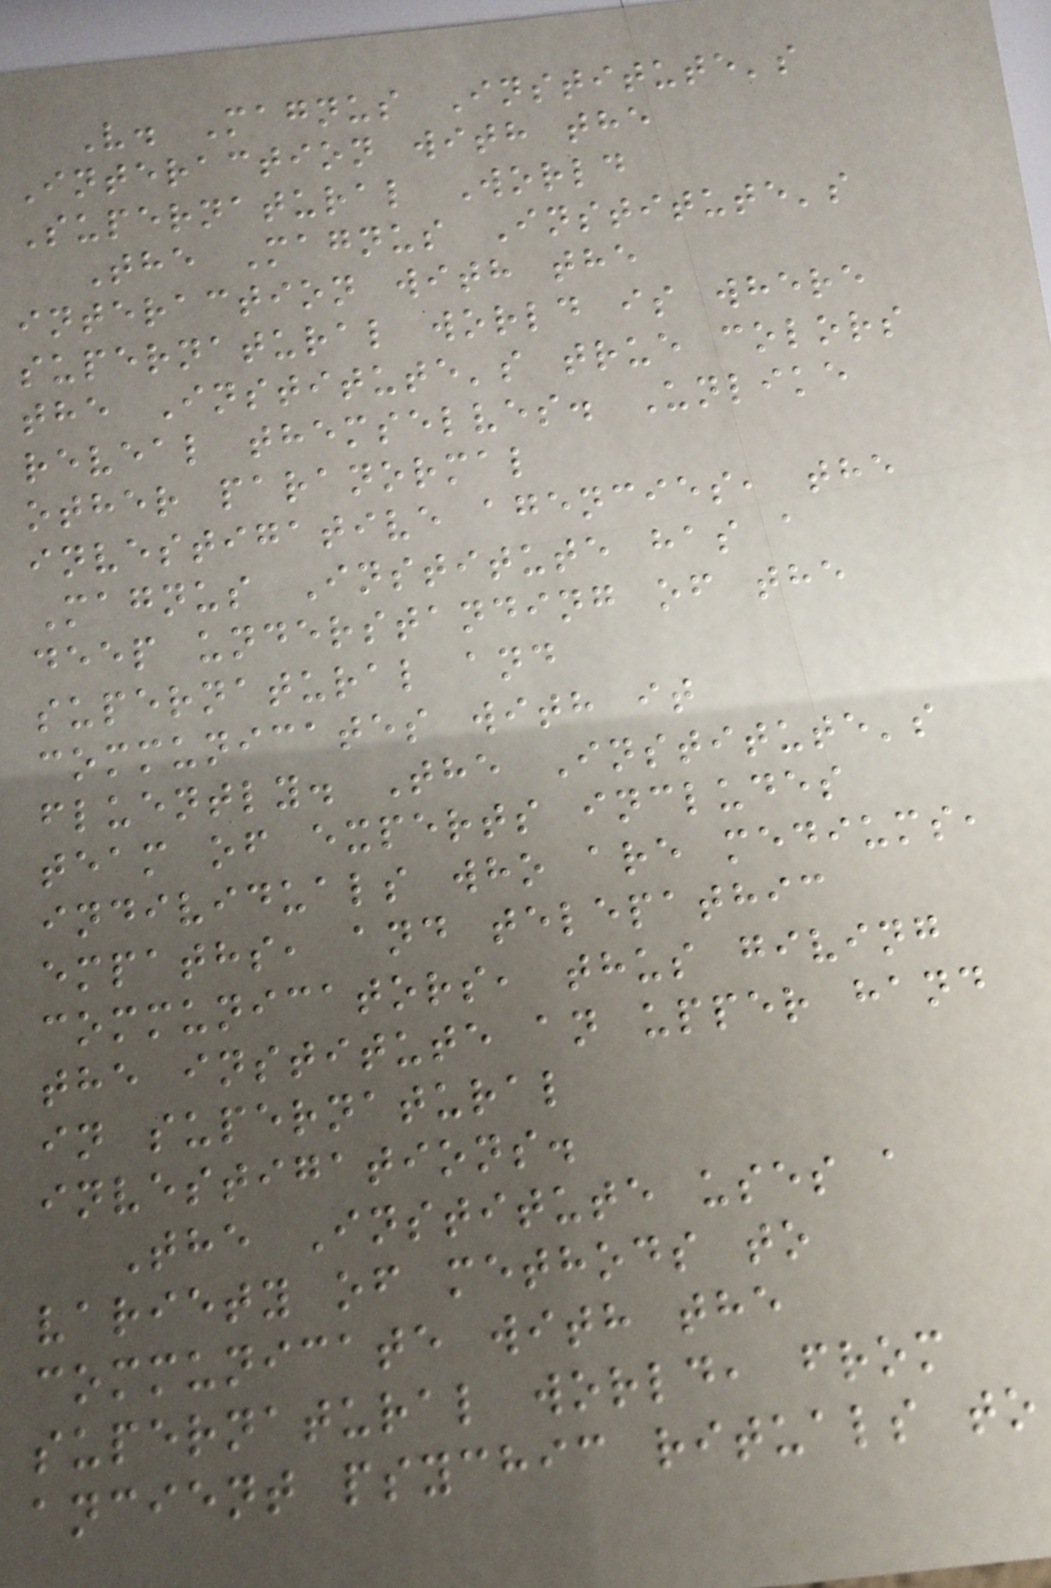V. Magnus Institute's
Interaction with the
Supernatural World
The Magnus Institute's
interaction with the
supernatural world is where
the Institute's true colors
reveal themselves. Unlike
other paranormal
investigative agencies, the
Magnus Institute has a
deep understanding of the
supernatural and
communicates with it
fluently. The Institute's
team of experts includes
individuals who are mediums,
empaths, and telepathic
communicators, thus giving
the institute an upper hand
in supernatural
investigations.
The Institute uses a
variety of methods to
communicate with the
supernatural world, from
ancient psychic rituals to
